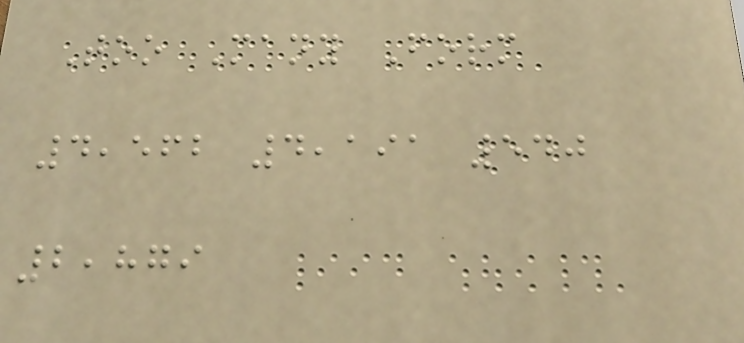Too Many Form
4,562 4,191 540
2,879
